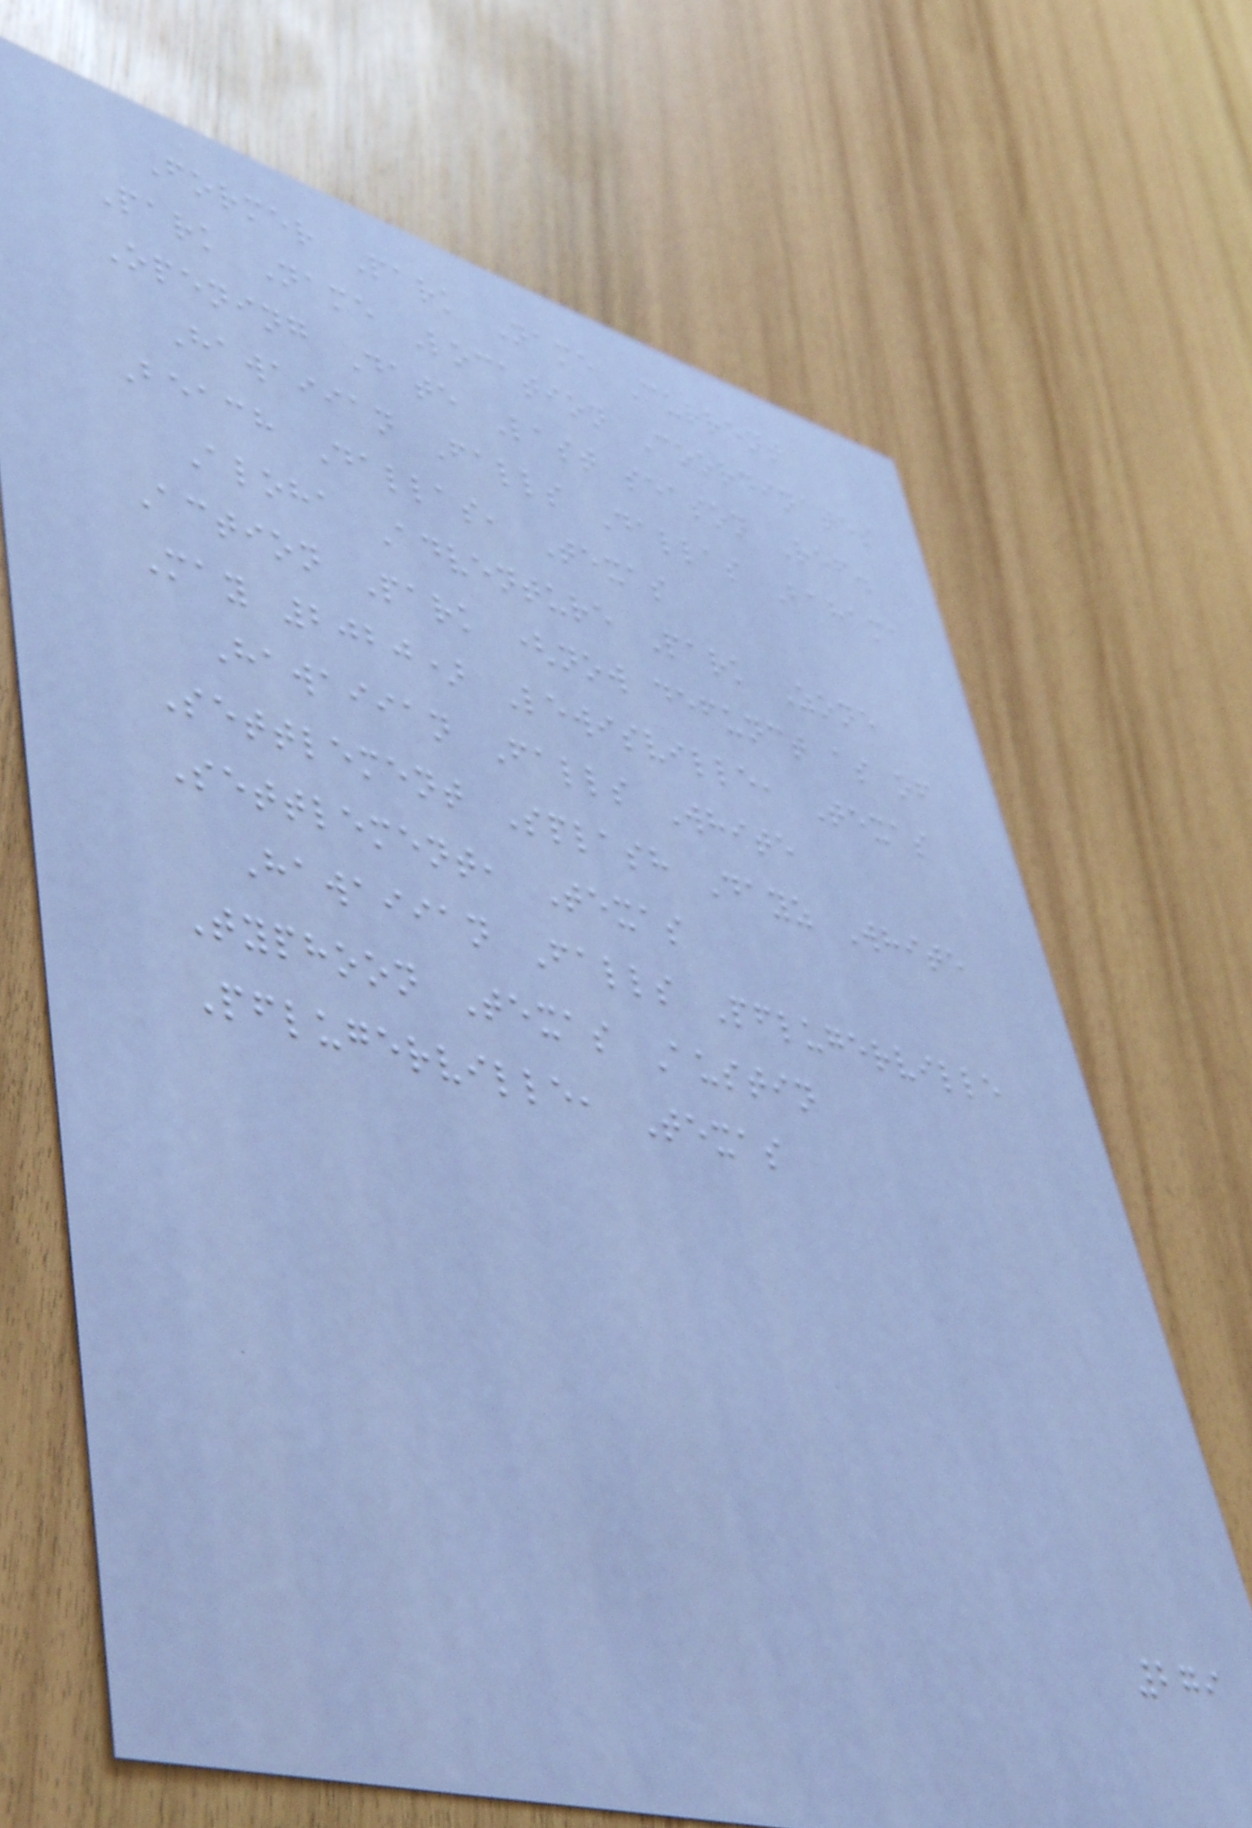Former Park Name Current
Park Name Location Coordinates
Opening Date Last season Ref.
Hawaiian Falls Dallas Bahama
Beach Dallas, Texas
Aloha Adventure Park Zone
Action Park (now defunct as of
May 2020) Lewisville, Texas
Hawaiian Falls White
Settlement Splash Dayz White
Settlement, Texas
Hawaiian Falls Pflugerville
Typhoon Texas Austin
Pflugerville, Texas
279
